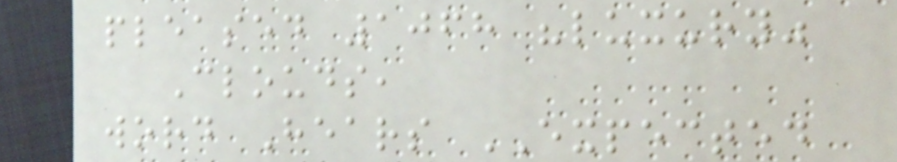pleased 1068 "luxury"
Clouds,
word Hears EXPECTED
